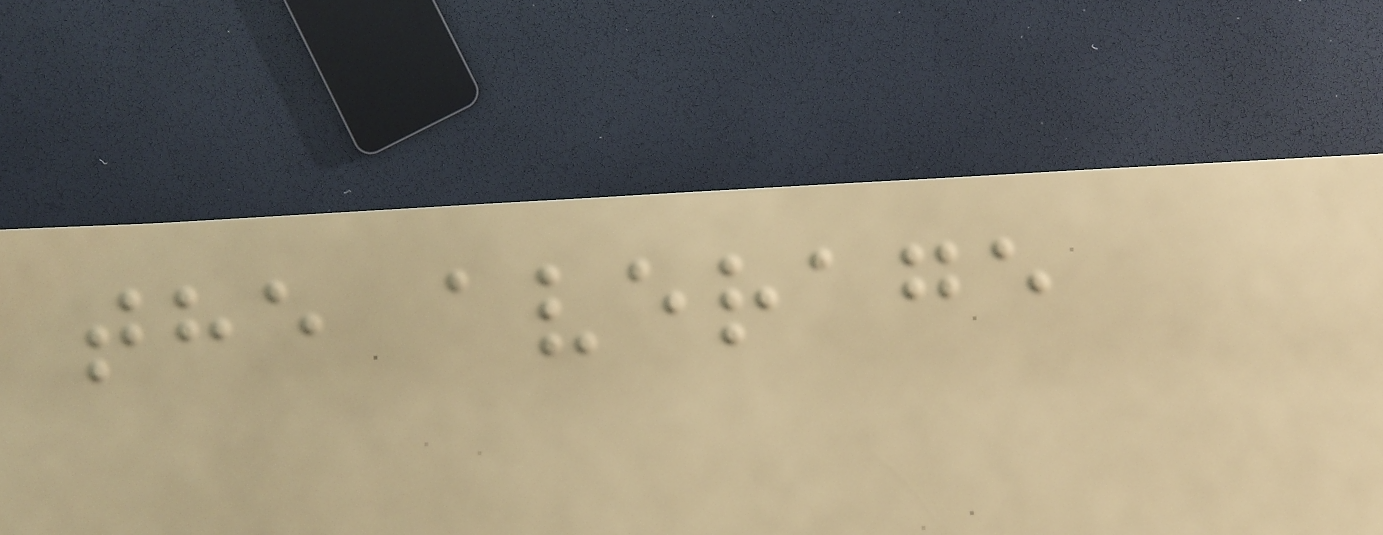the average
